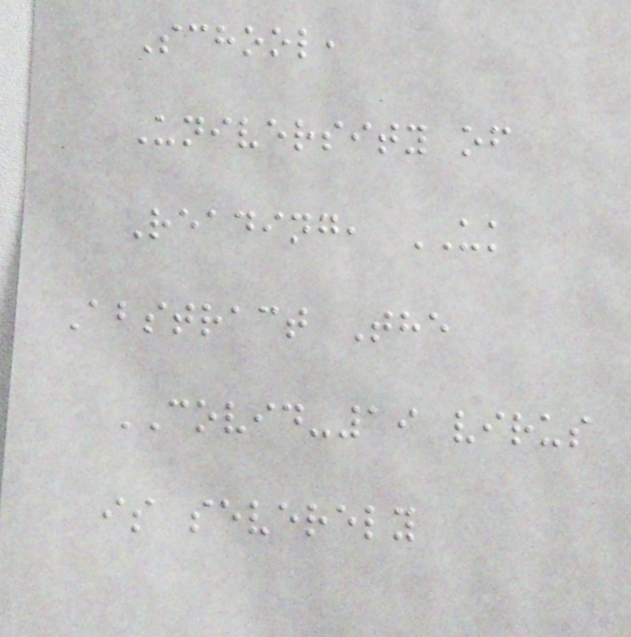School,
University of
Reading, UK
Abstract The
COVID-19 virus
is severely
